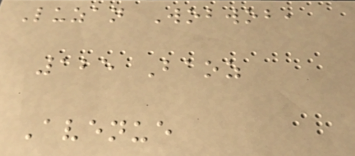Luzan Wobwob,
125 Baoz
Avenue
